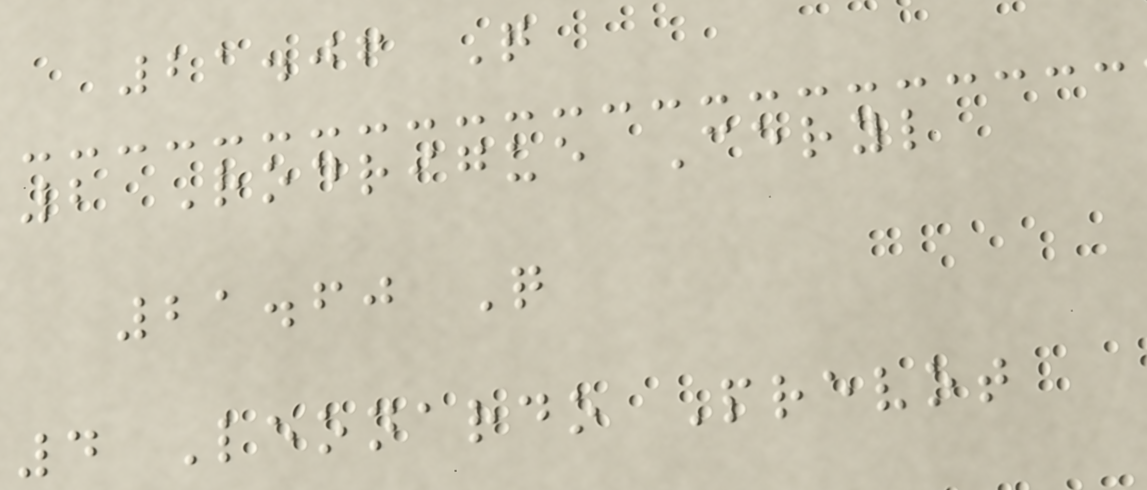21.06 Q
2 Rodrigue Ceryl
21.60 Q
4 Leonardo Prevot
